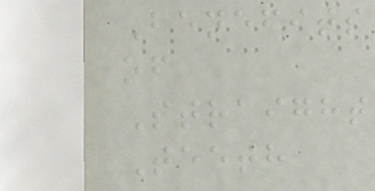Benefits
of
Straight
Teeth
